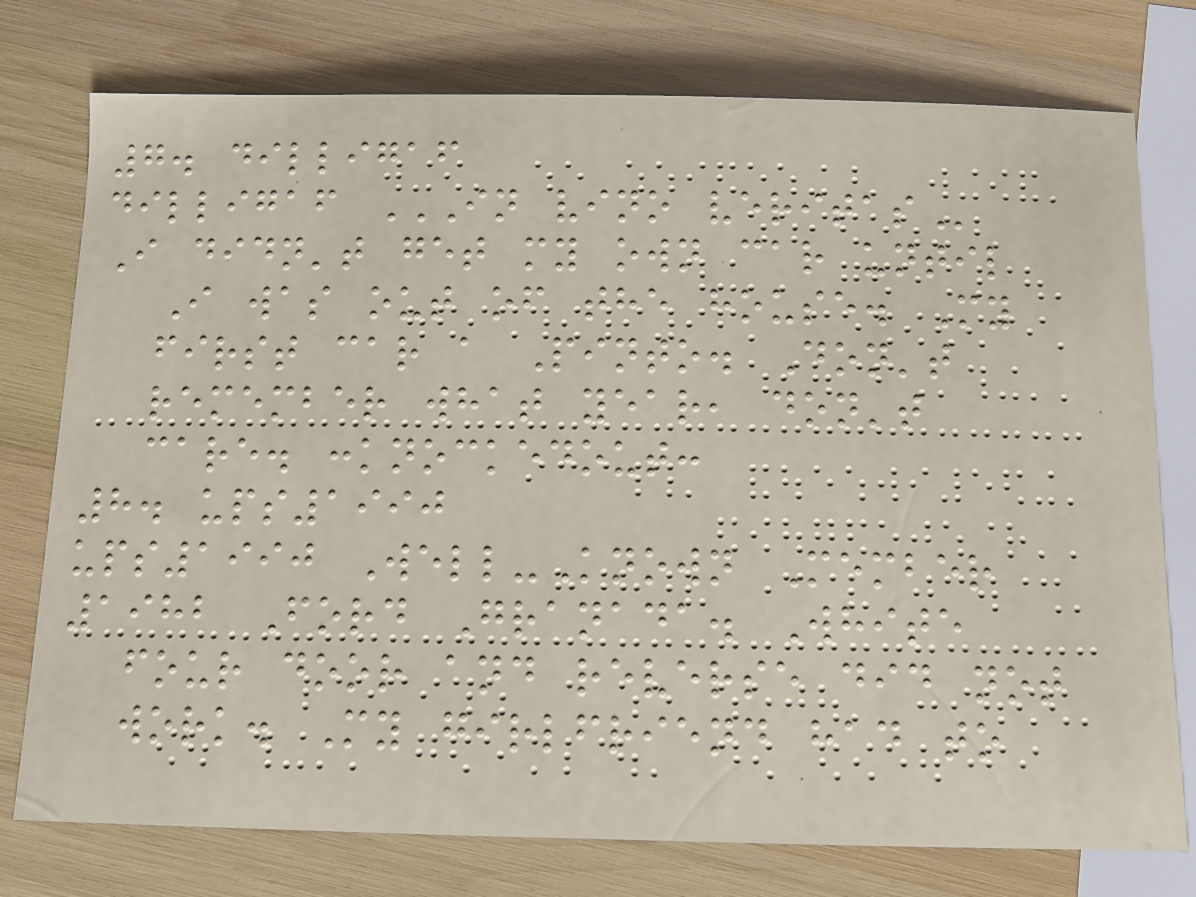7. dilligaf
dilligaf IN VINO VERITAS
I didn't get my own car until
I was out of the house. My
first car a Pinto. Don't
remember what year, don't
care. :knockedout:
8. ups1990
ups1990 Well-Known Member
1982 Ford Granada. White
four door and reverse did not
work. My girlfriend had to
